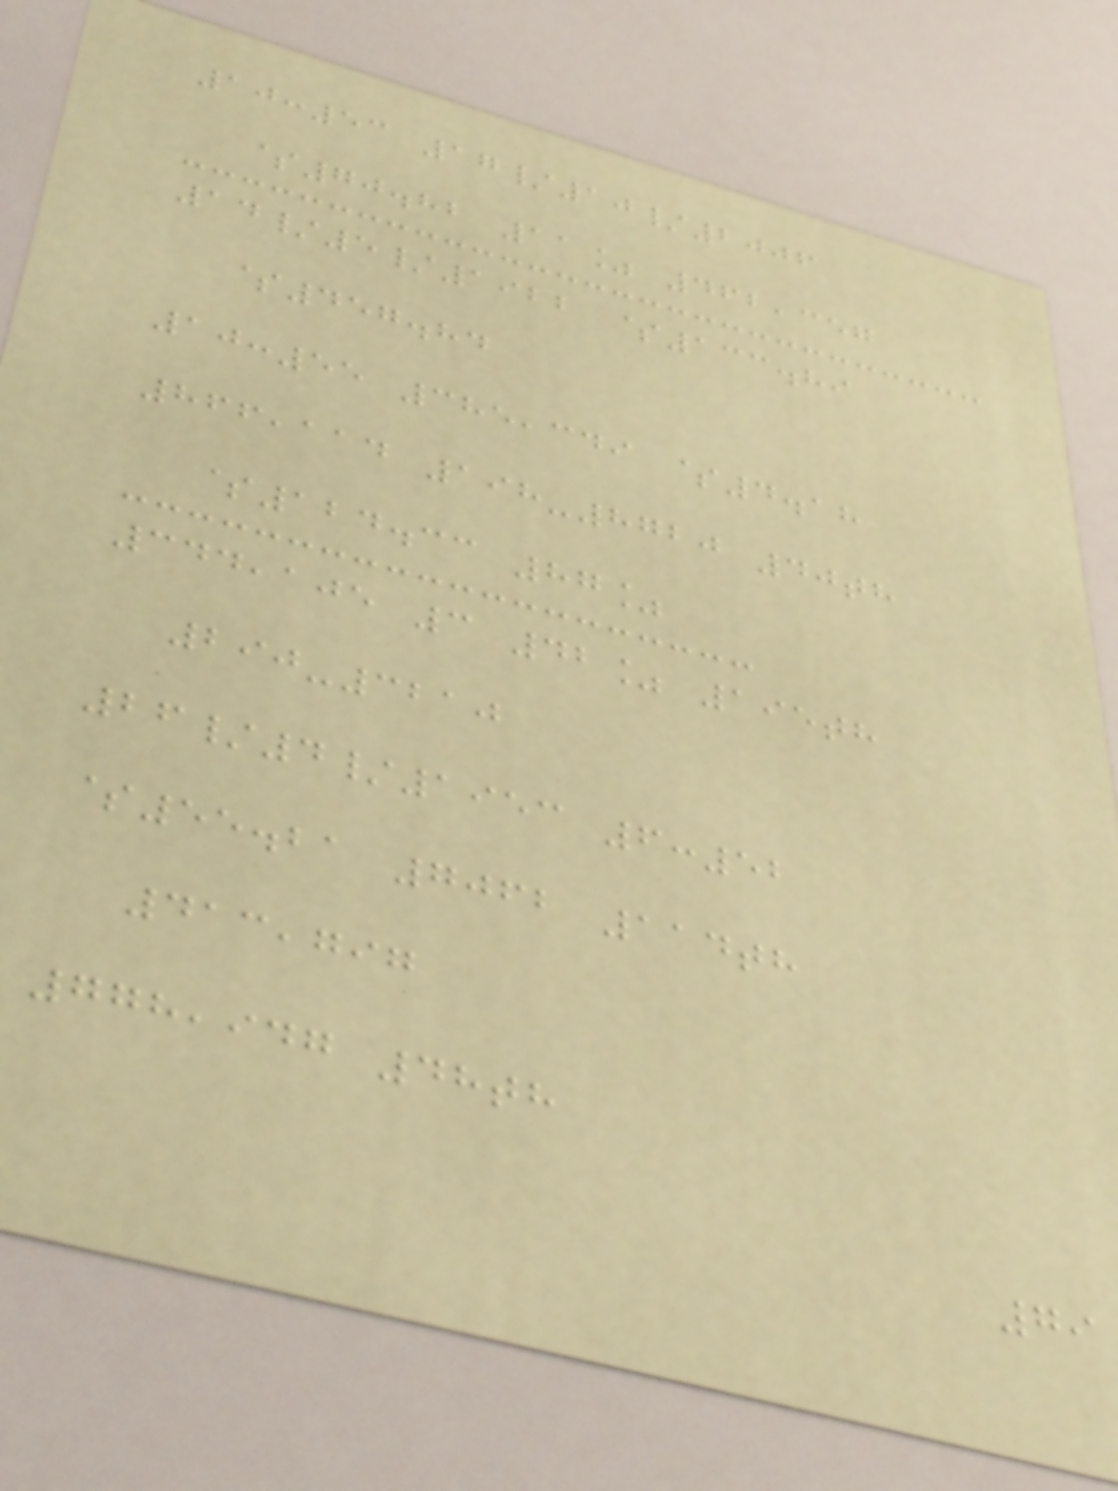10:53 17/10/2006
$70.82 11% 462,357
14/5/1922 $133.89
$457.84
10:55 385,349 $4.18
866,114 198-8720 40th
$124.33 87%
344,105 3 42% 195th
290-3210
26/4/1953 6:52
$55.21 7062 114th
413,797
778,947 48th
79
